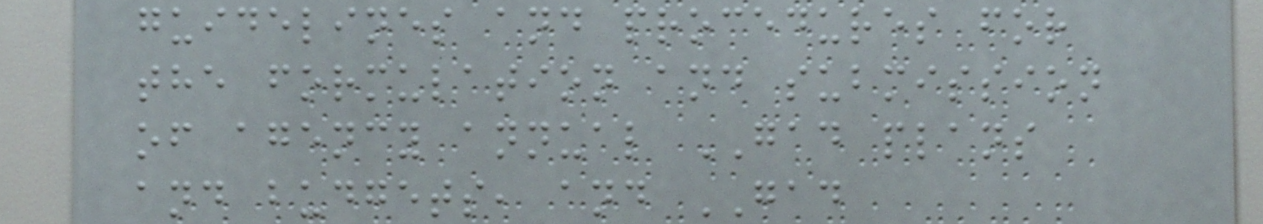guidelines and procedures for
the formulation and submission
of agency annual GAD plans
and budgets, and GAD
